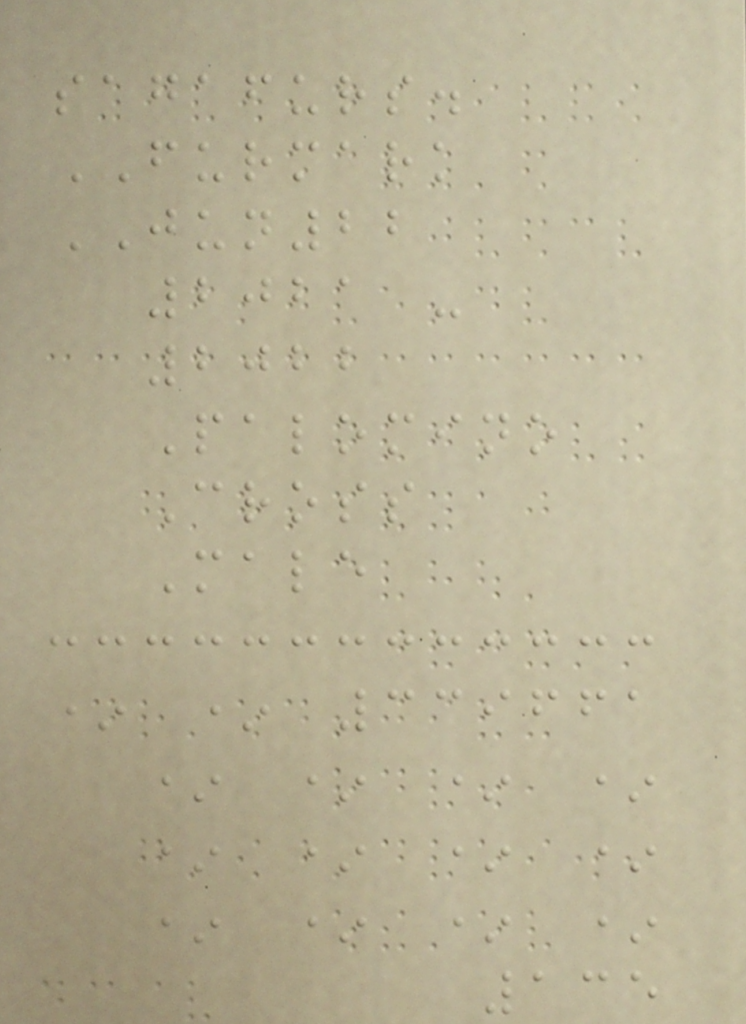sagafurs.
FURMARK
JUN22
2021 -
2022
Palomino
Cross
Male
* * 339661
* * * *
* * * *
* * * *
135
